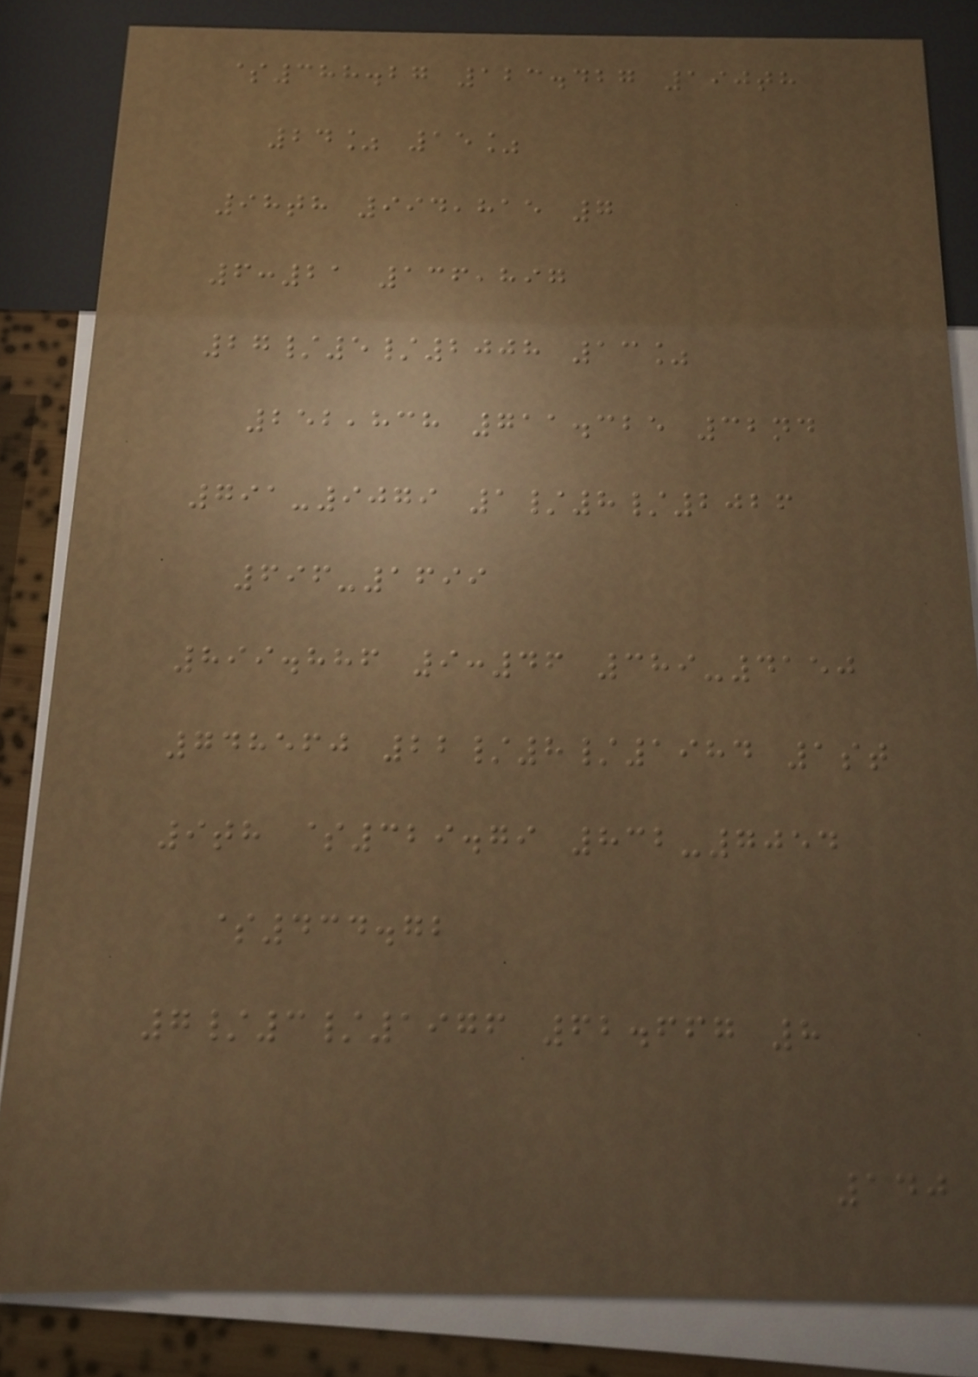$388.27 123.427 190th
24% 15%
98th 994,815 7
6:21 136,897
27/5/2008 13%
252,838 711.325 32nd
791-9079 1/8/2026
696-1699
899.886 9:46 389-4150
748560 22/8/1984 1st
9th $329.79 832-7054
$434.72
7/3/1976 62.667 8
140
